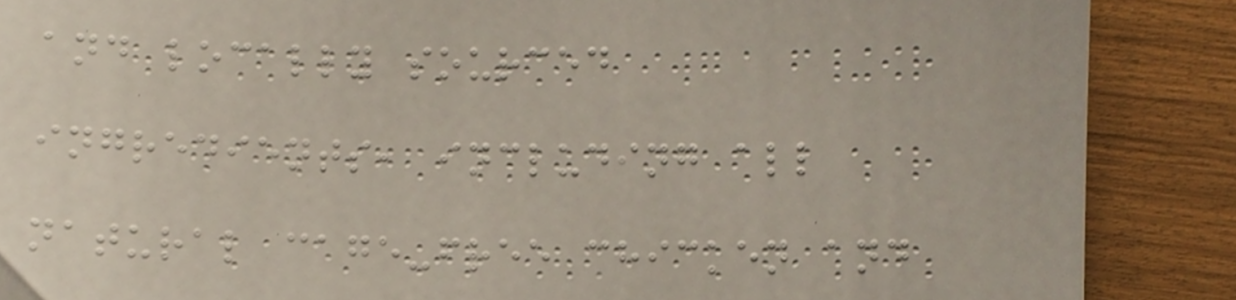and locally sourced
ingredients, including all
natural cage-free chicken and
